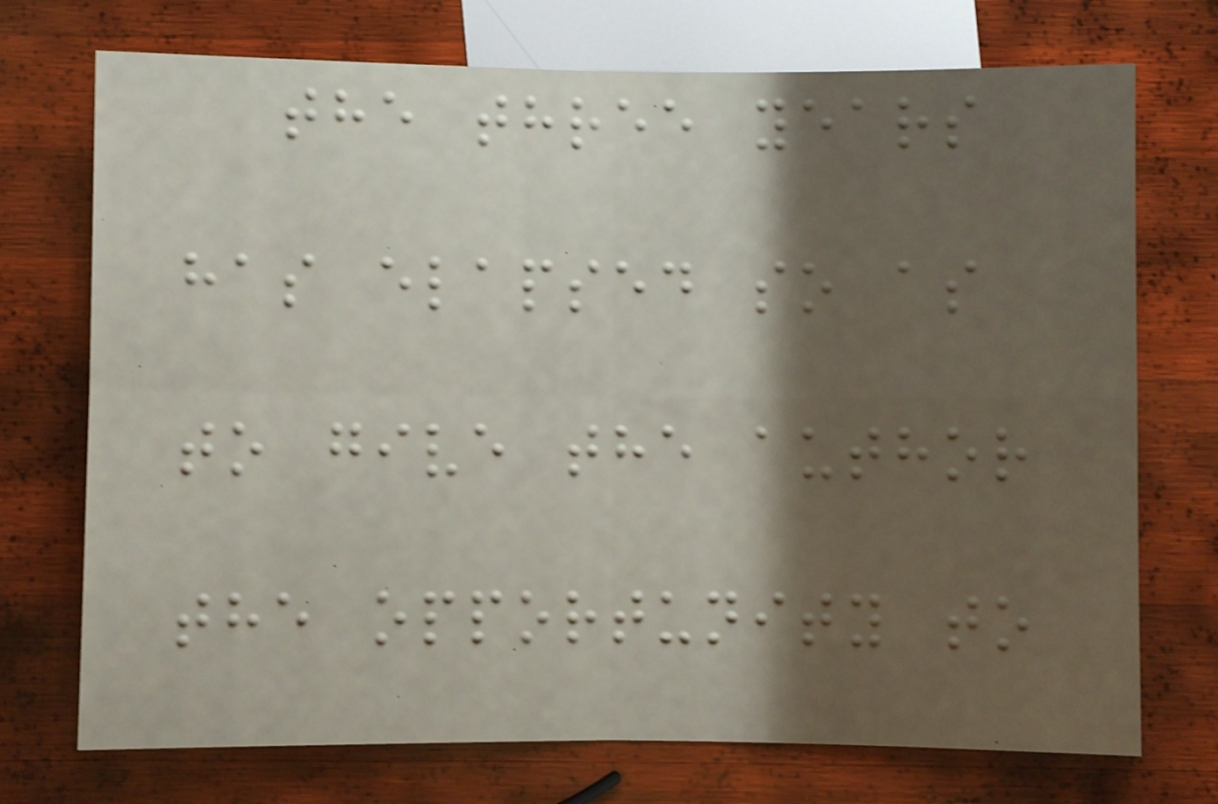the three years
has elapsed so as
to give the author
the opportunity to
